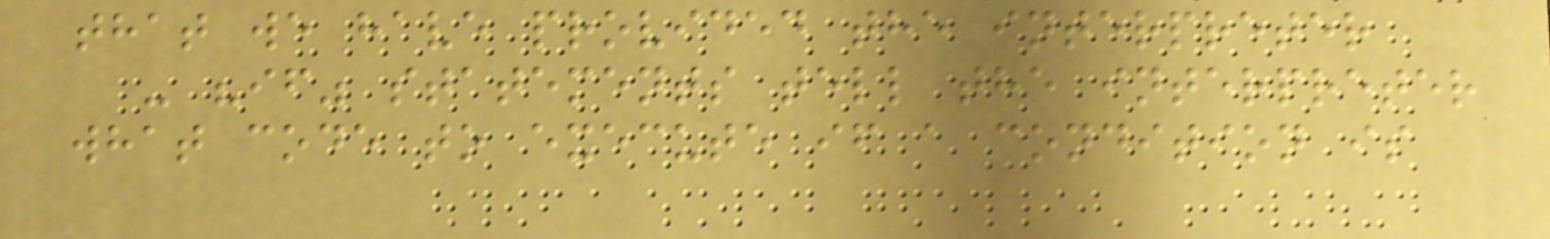that we have provided the interpreter
- "if" statements tell the interpreter
what code to execute if a condition is
